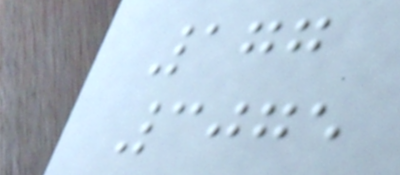177
3075
